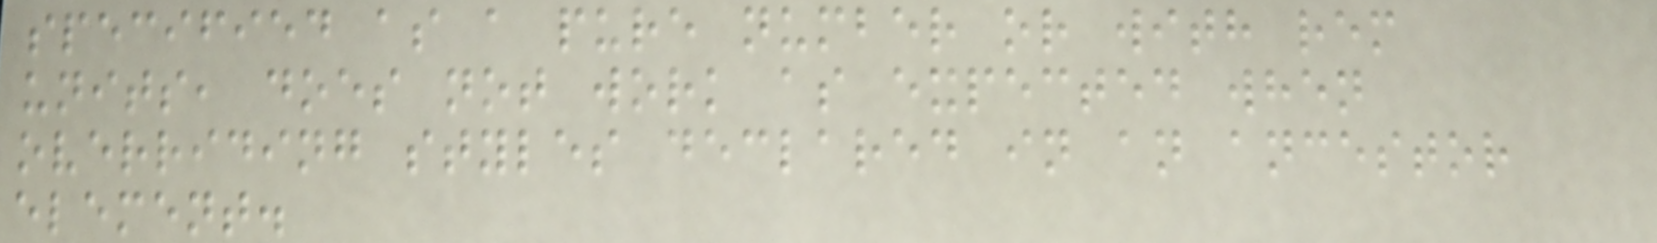specified as a pure number or with rem
units, does not work as expected when
overriding styles declared in an ancestor
element.
